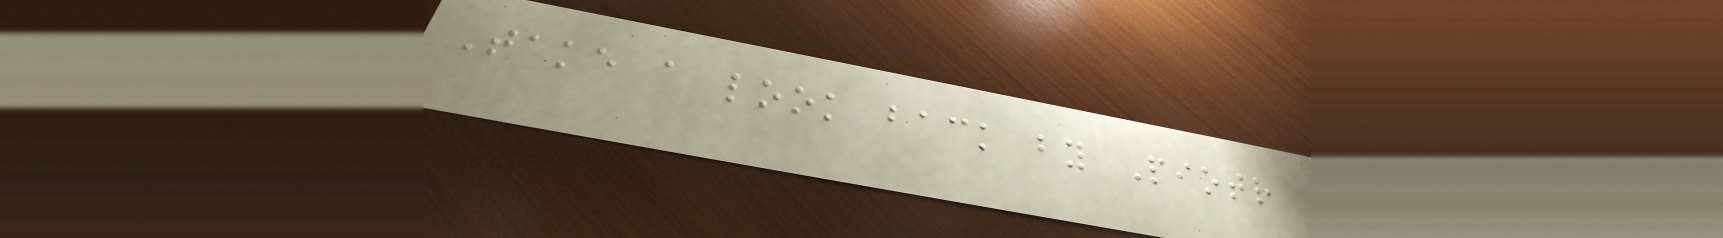Take a look back by Piotr
